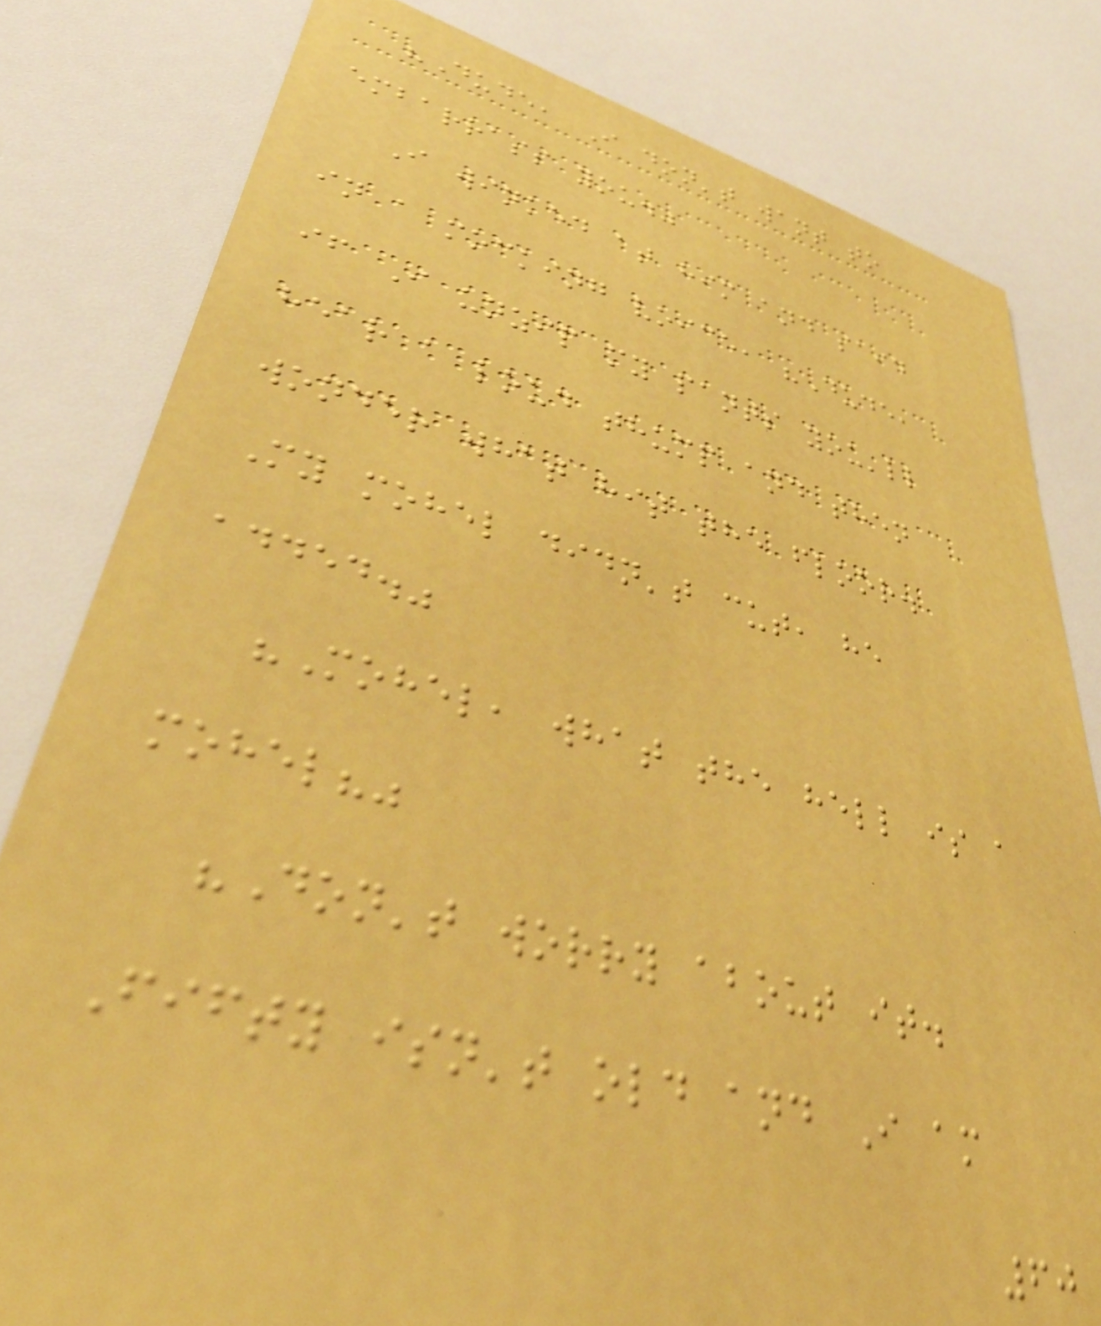"Dude, I don't want to
embarrass you."
I winked at him and said
in a mocking voice, "Dude,
if I unzip my pants you'll
hear a loud thump and then
wonder what hit the floor.
My mohel didn't cut, he
added."
"Mohel, what the hell is a
mohel?"
"Don't worry about it.
Fifty isn't old and I am
60
